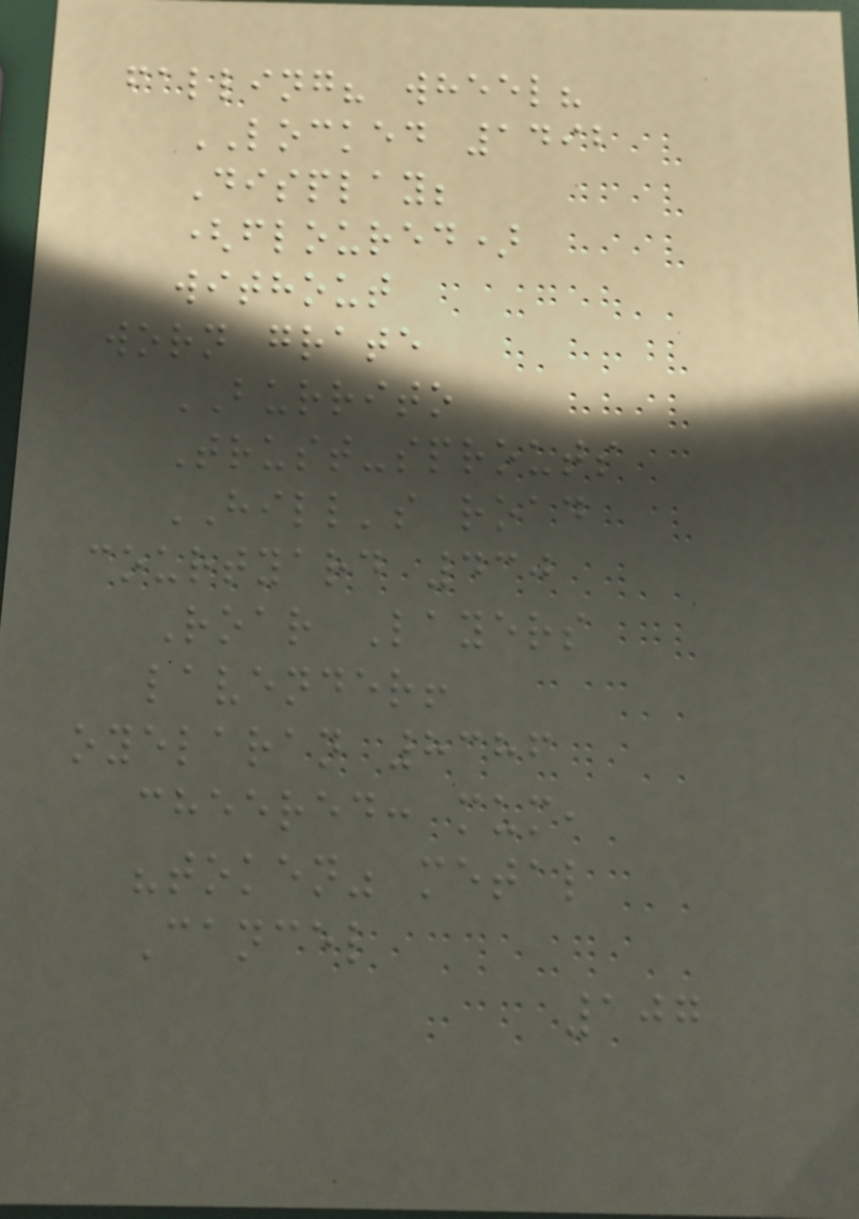falling? wheel?
LOCKED 1492
Display;
(floured)
without
worn grate
BURRITO
Trust-sprouts
HILL's road
courtyard 430
Roar Layers
lavender!
oyelaran 8386
cheered: mum,
"token" metal
Cancel
107
